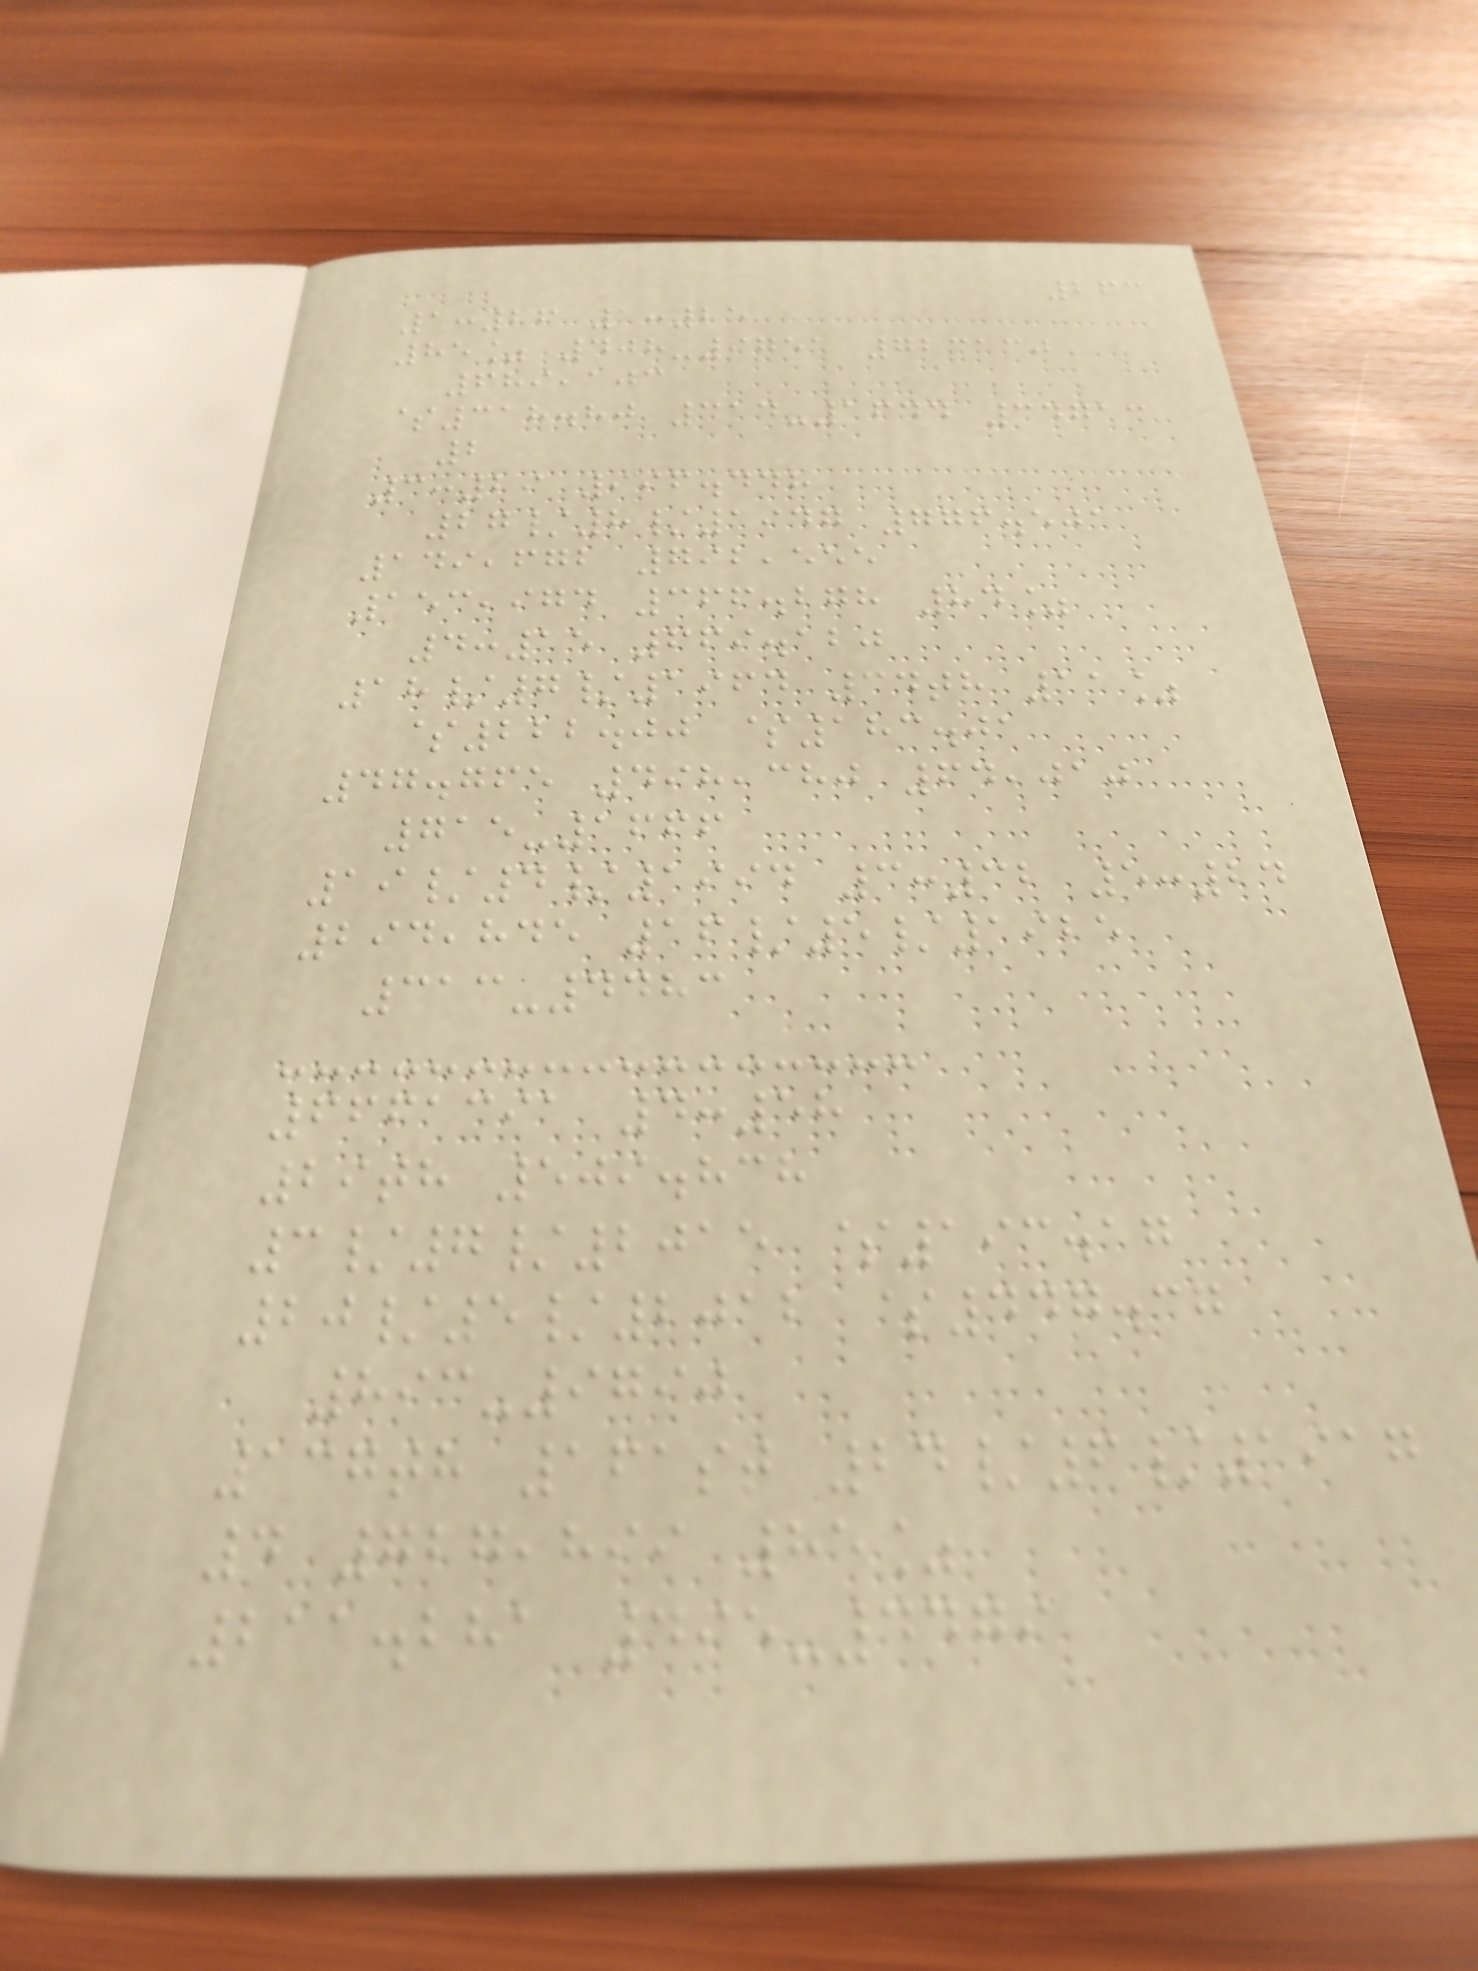263
1:26 1:25
85% 408-9751 723130
689,103
$318.80 314-1644 34713
2
3:29 996.448
27/8/1947 776.501
149,672 792,555
153,974 366.278 84%
4:15 669.120
18/7/1964 34th 11%
$222.00 $183.01
47.765 498,380 64,010
715-1666
19/4/1994 3:32 5:24
294,845 16/5/1925
313-4483
6661391 4:58
29th 509.838
3/7/2015 $193.17
20/5/2012 $447.37
893-9790
137th 161st 24/6/1917
4 727,899 85%
211.281 495-4479
